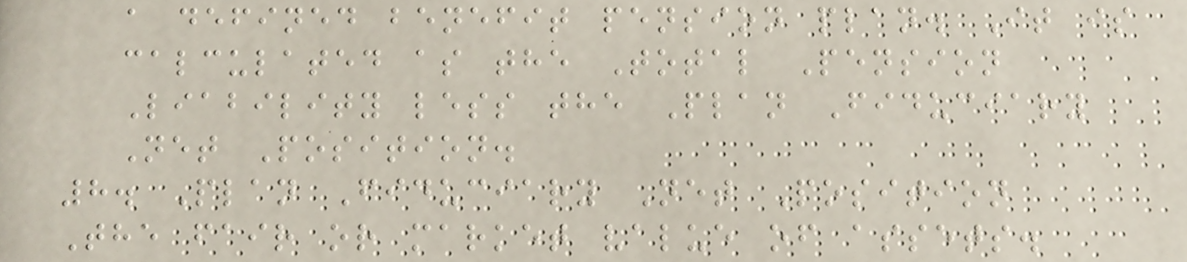a defined benefit pension plan. It is
calculated as the Total Pension
Liability less the Plan Fiduciary
Net Position.
8. Plan Fiduciary Net Position
The fair or market value of assets.
